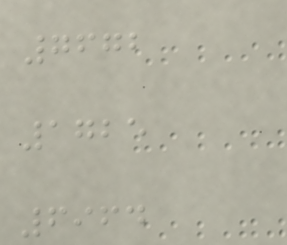7672
1725
6964
